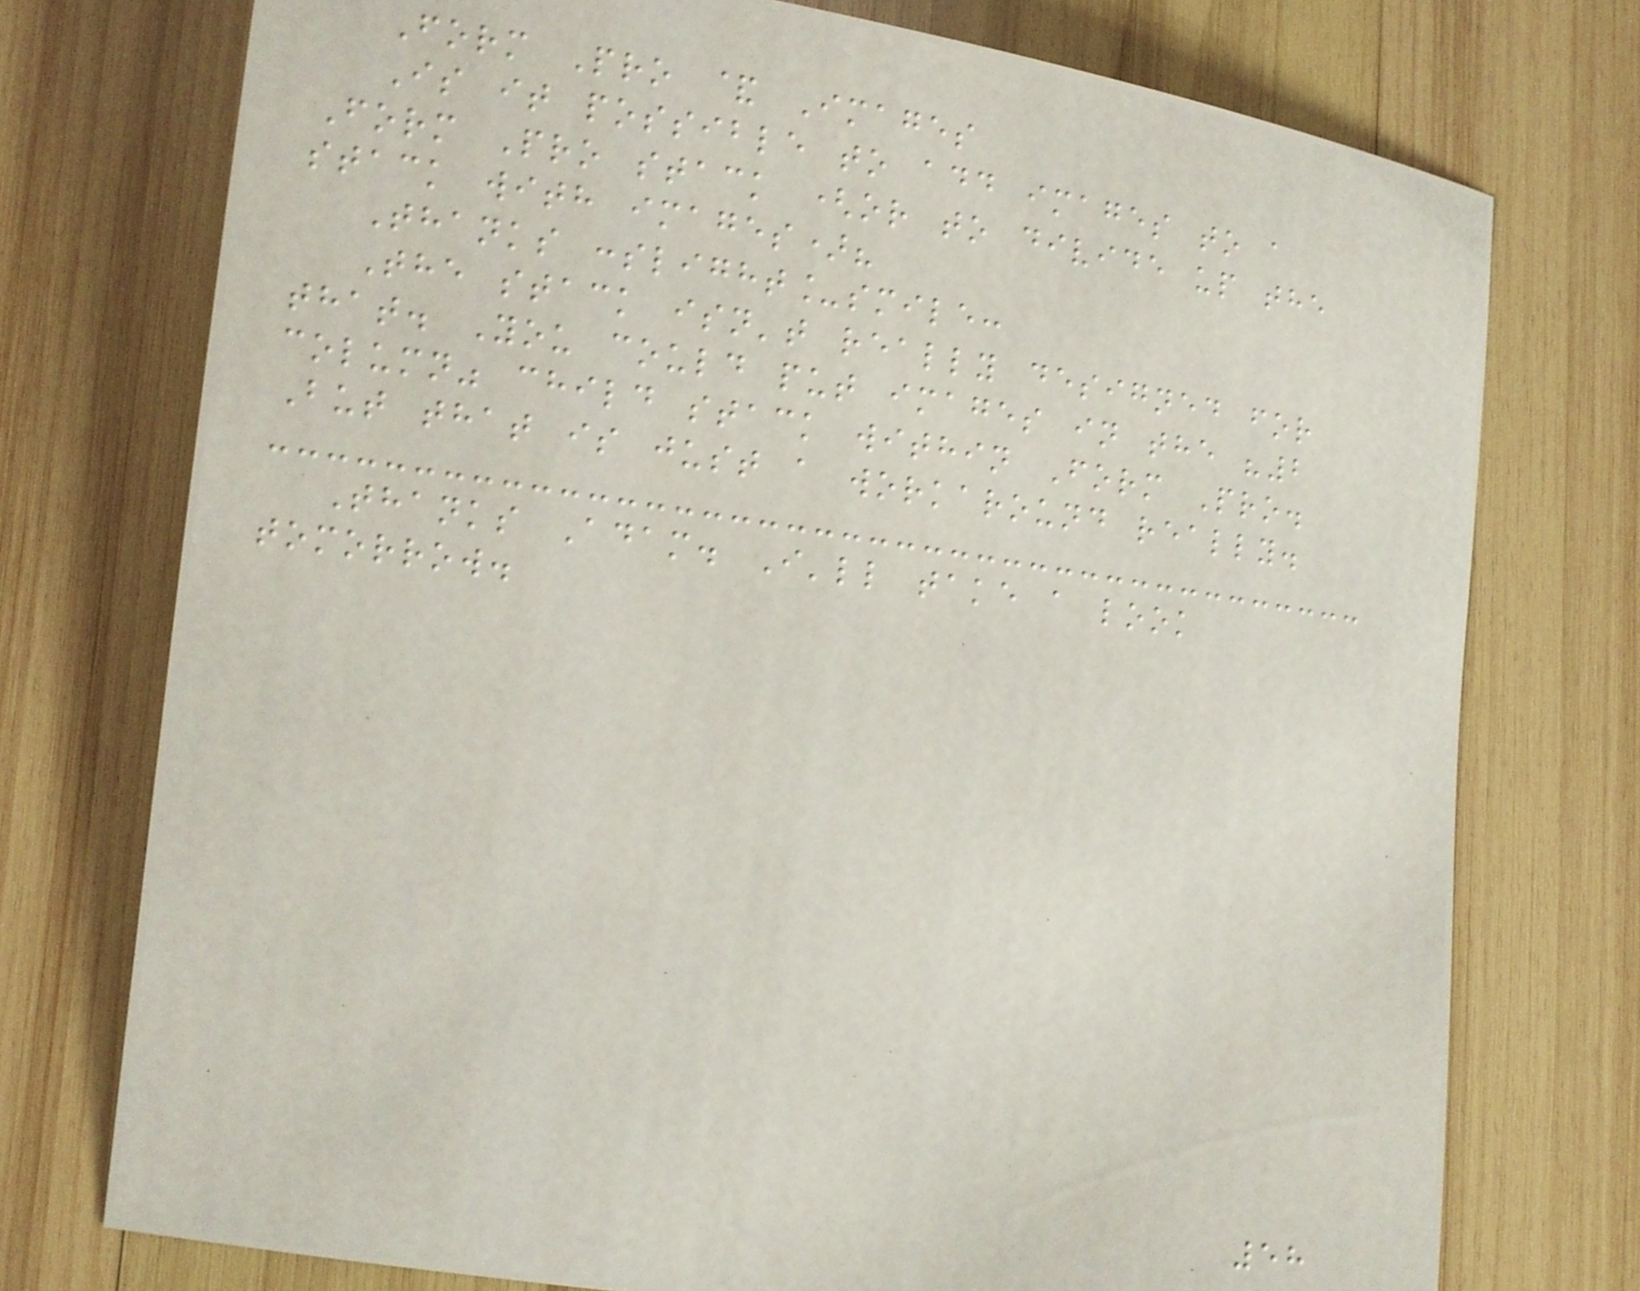Form Pro & Images
Is it possible to add images to a
Form Pro stack (or to divide up the
stack with images)?
Thanks :slight_smile:
The stack isn't really designed for
that. You could put images in the "2
column" child stack within Form Pro.
But that is just a workaround really.
Thanks Adam. I'll take a look
tomorrow.
58
